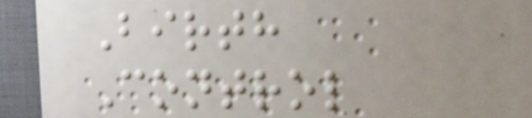Birth
Control
